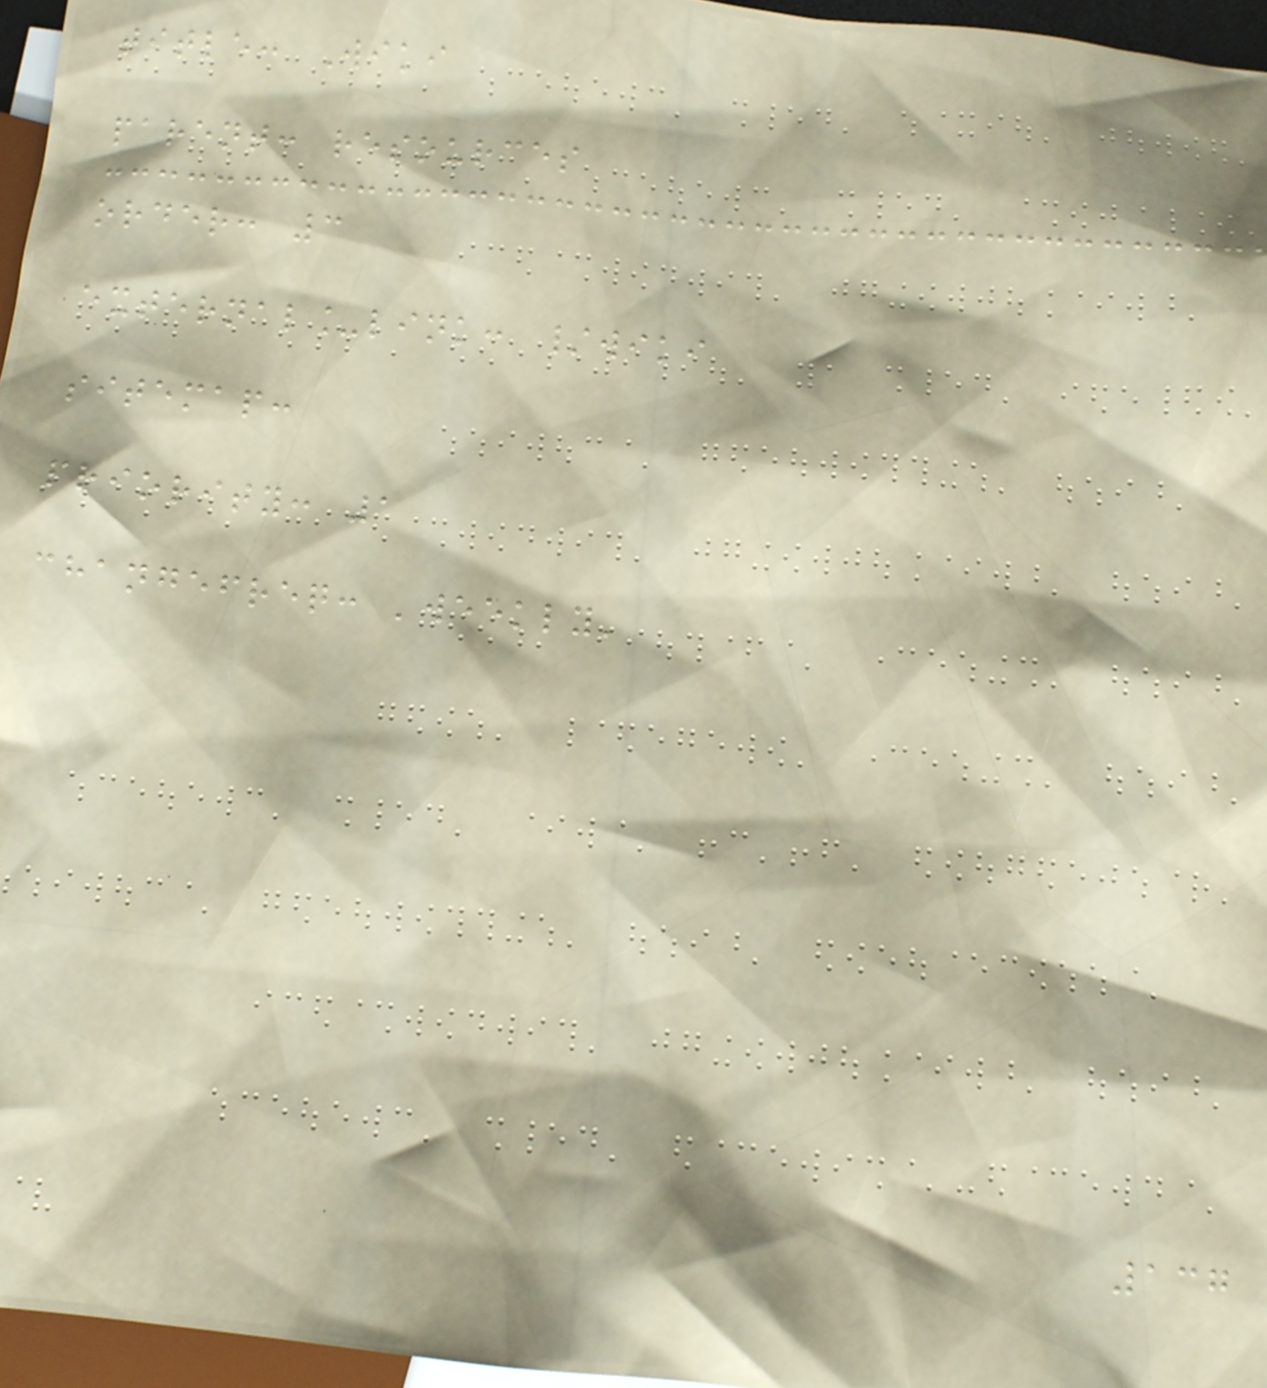title: Wiki
parent: resources
order: 3
external_link: /wiki
sitemap:
priority: 1
changefreq: 'weekly'
137
